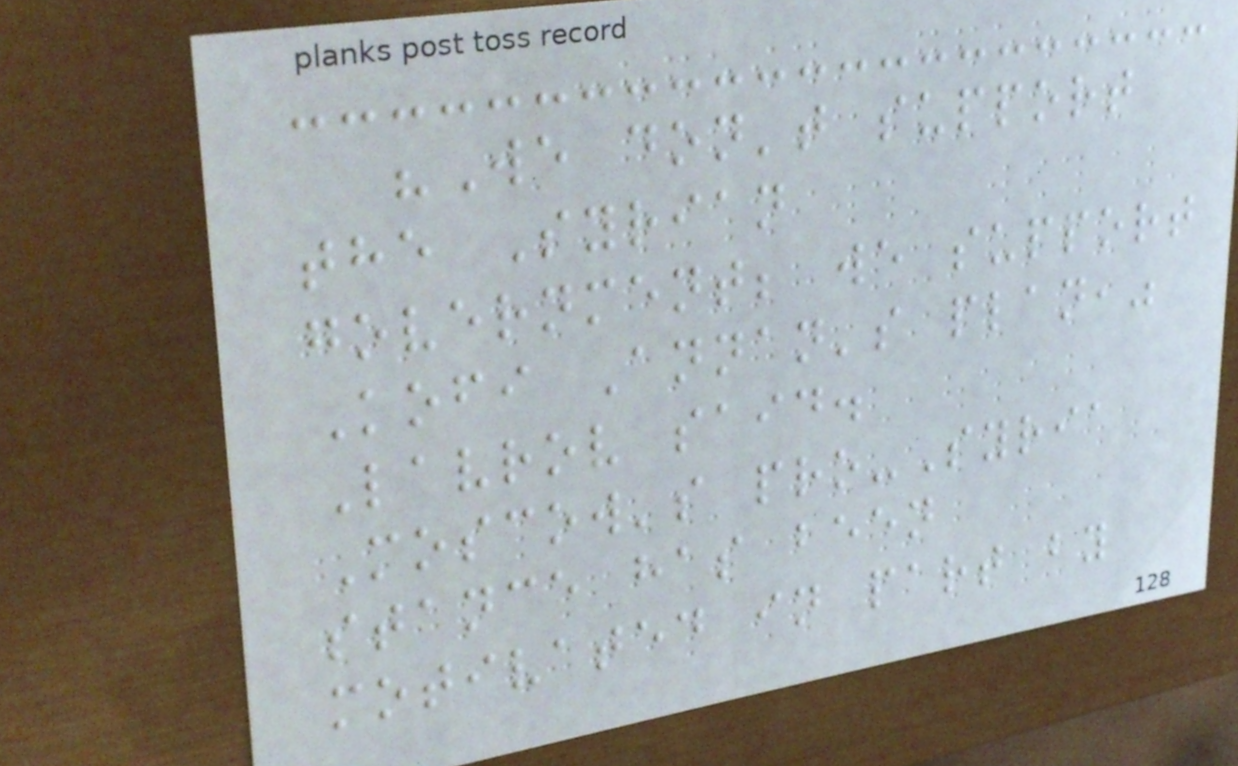"We don't support
the Syrian
government; we support
Kofi Annan's plan,"
Lavrov said.
Moscow's pro-Syria
stance has been
motivated in part by
